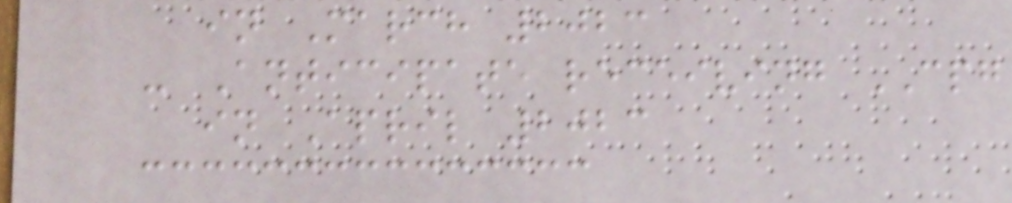in March 2023
- Anticipate receiving CPG
in April 2023
